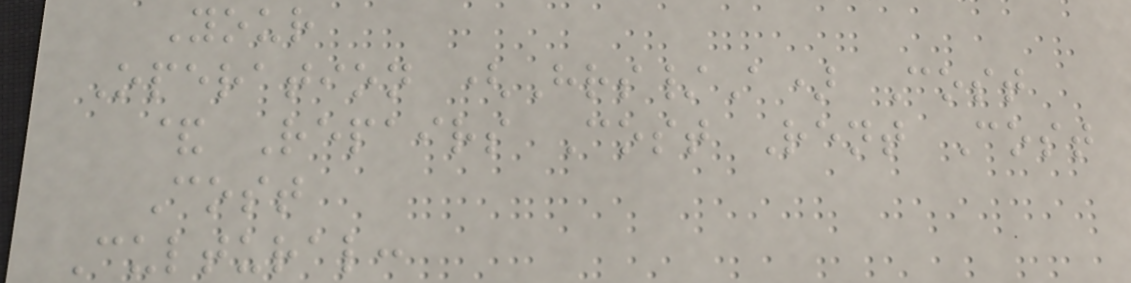Your
Operation (Hrs/A) Cost
& Repairs Cost Rent Cost
Cost
Cultural:
